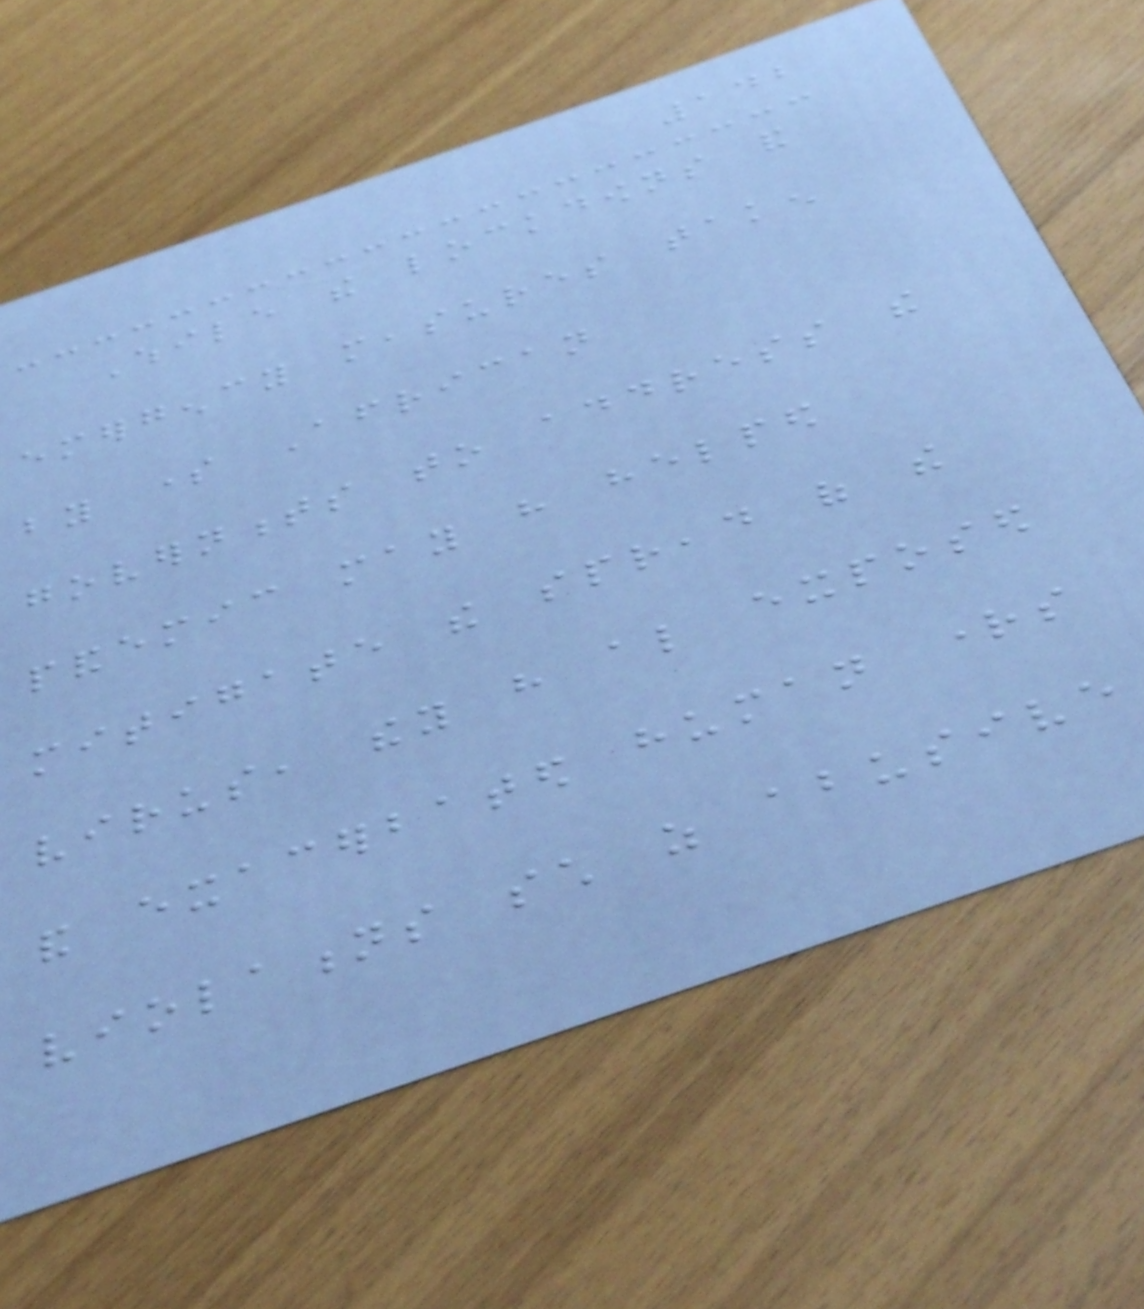142
While the lockdowns and
emergency measures taken
by some African
governments to address the
pandemic may have helped
mitigate the spread of the
virus, they have also exposed
and exacerbated human rights
violations such as abusive
